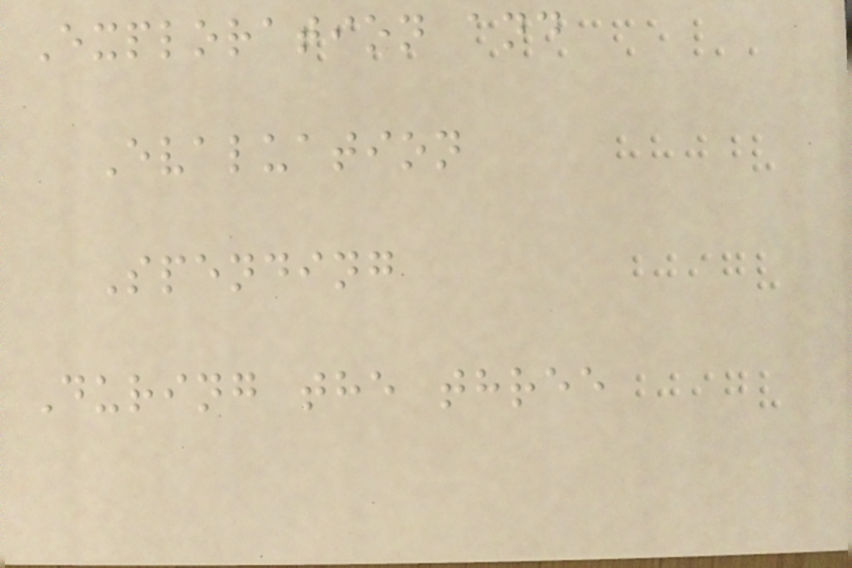Exploration and
Evaluation
Spending
During the three
